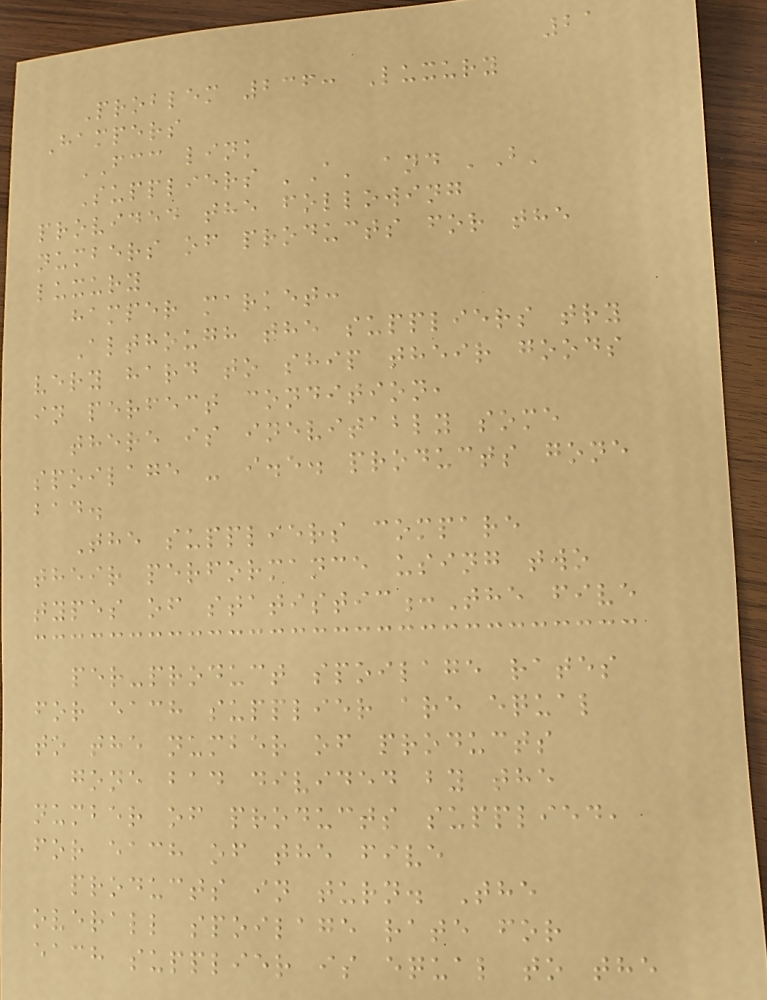21
Problem 236: Luxury
Hampers
FCC link
Suppliers 'A' and 'B'
provided the following
numbers of products for the
luxury
hamper market:
Although the suppliers try
very hard to ship their goods
in perfect condition,
there is inevitably some
spoilage - i.e. products gone
bad.
The suppliers compare
their performance using two
types of statistic:The five
per-product spoilage rates
for each supplier are equal
to the number of products
gone bad divided by the
number of products supplied,
for each of the five
products in turn. The
overall spoilage rate for
each supplier is equal to the
